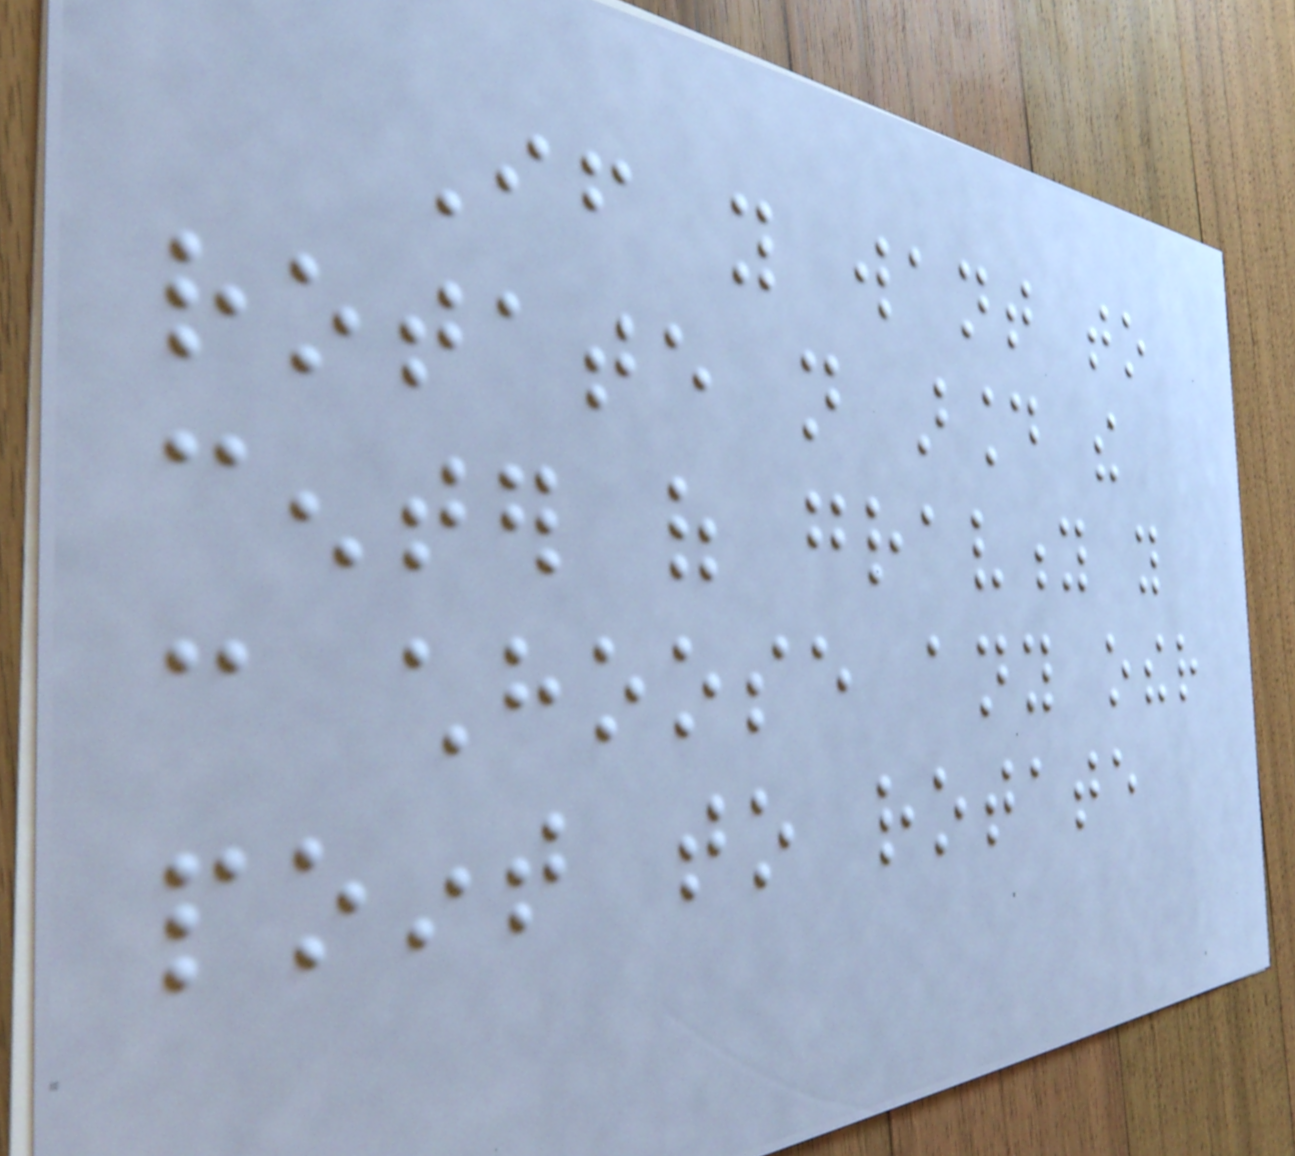If you want to
rotate not around the
center of gravity you
can chhoose any other
point to rotate
